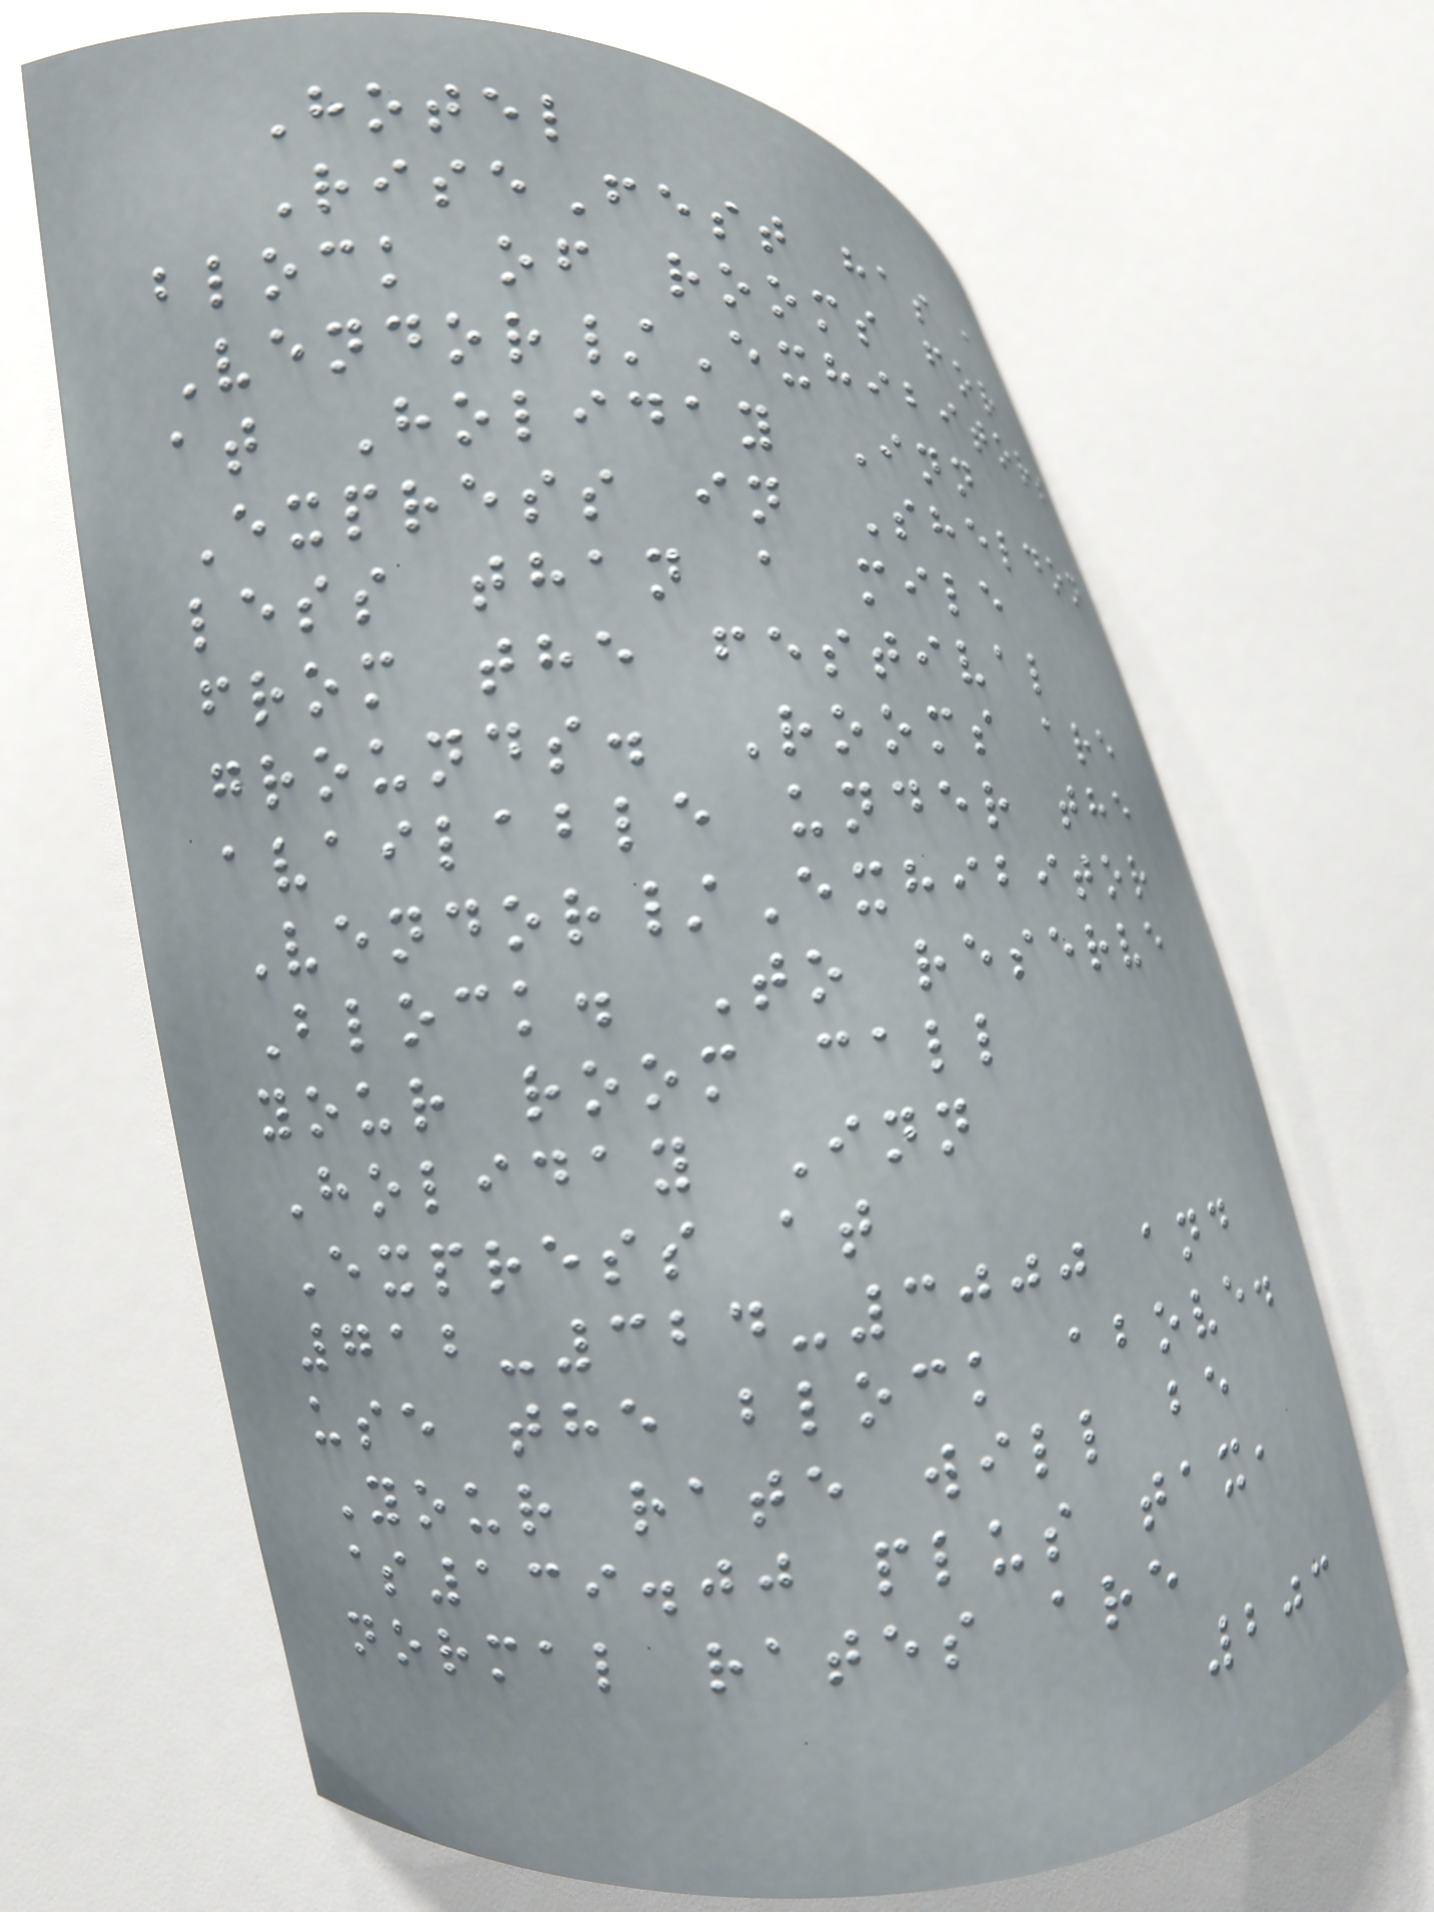Hotel
RiseFest has a
block of rooms for
Vendor/Exhibitors
at Holiday Inn
Express in Sheldon
less than a mile
from the festival
grounds. Rooms are
available under the
Vendor/Exhibitor
Block. To reserve
your room call
Holiday Inn
Express at
712-324-3000 and
use the block above.
Your rate will be
$139.00 plus tax,
normal rates are
203
